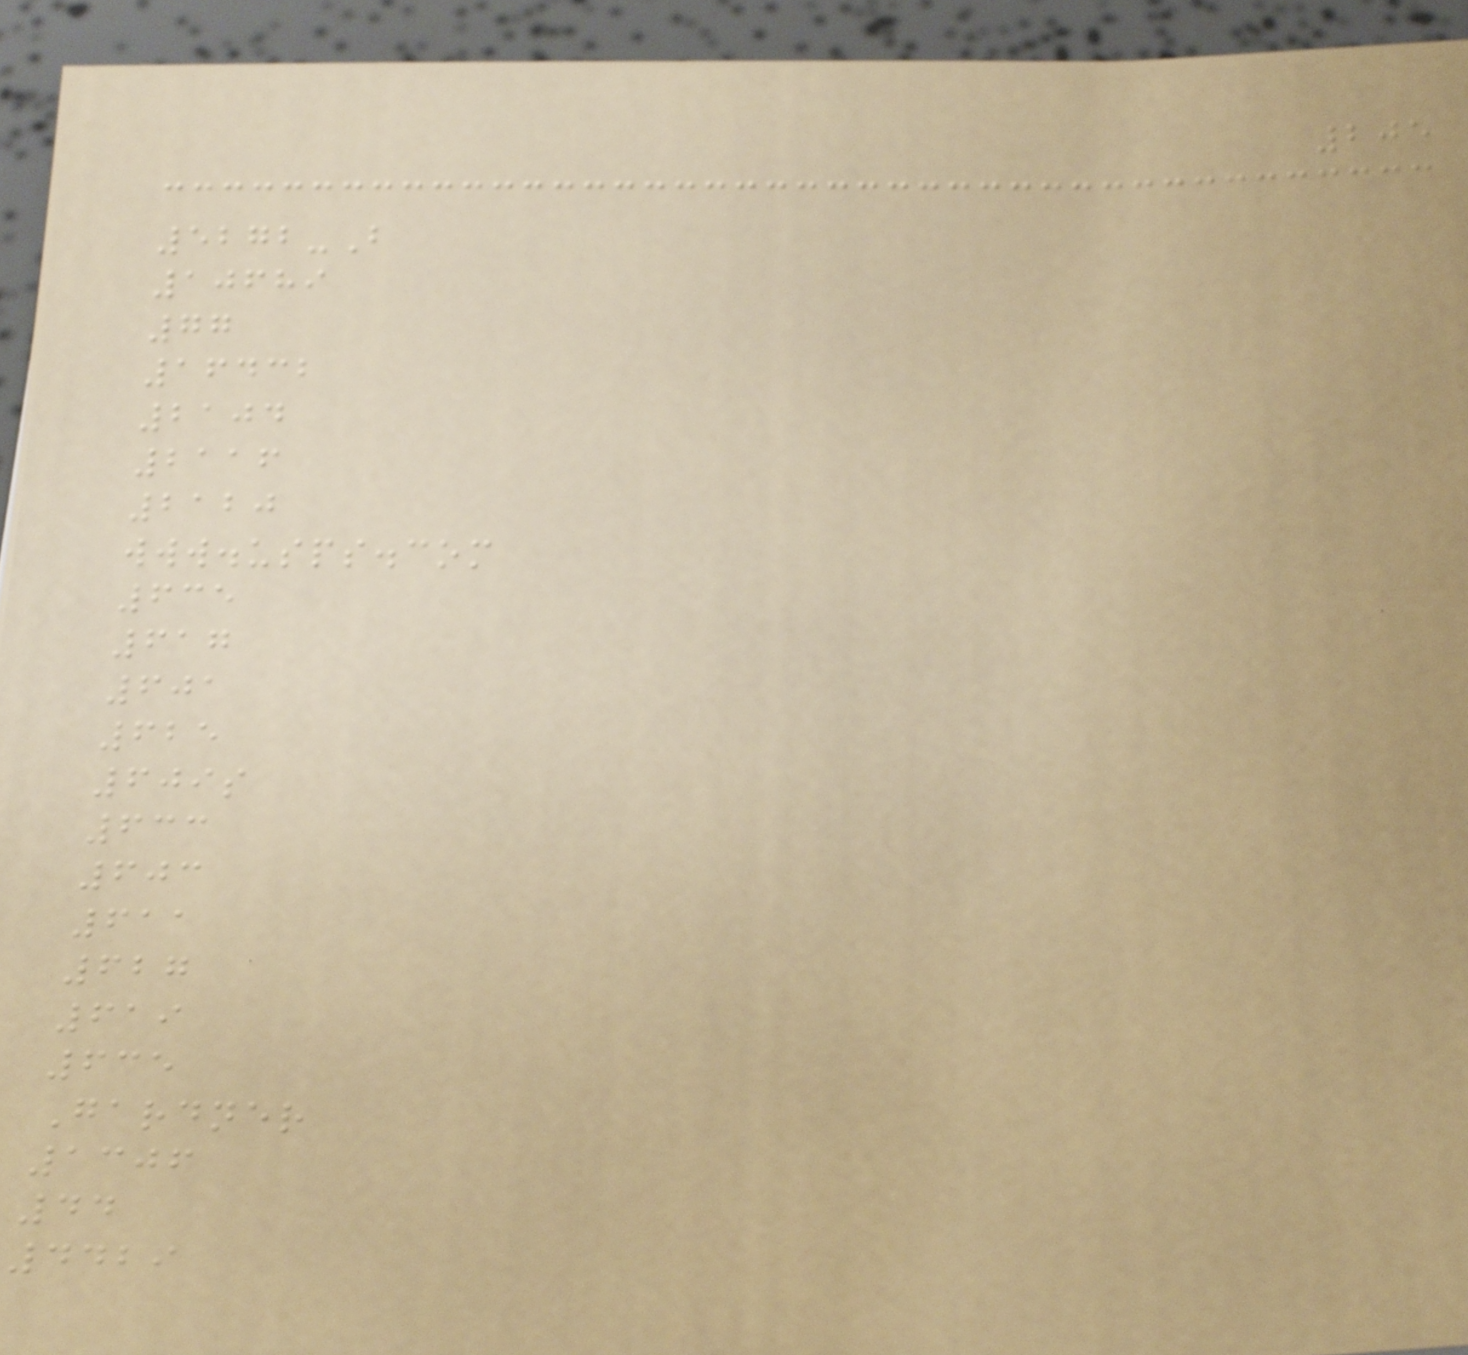205
5272-B
10689
77
16432
2104
2116
2120
www.usps.com
635
617
601
625
609s
633
603
611
627
619
635
Gardner
1306
44
4429
